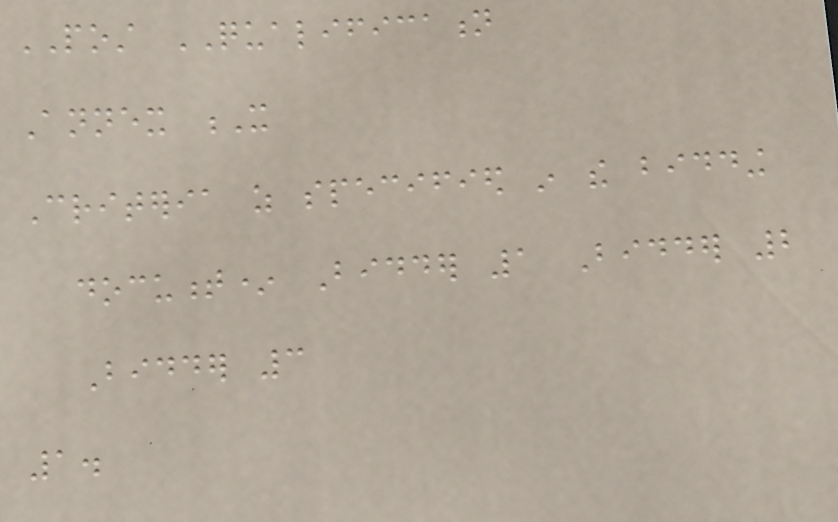POST QUALIFICATION
Annex X
Criteria as specified in the bidding
document* Bidder 1 Bidder 2
Bidder 3
1.
